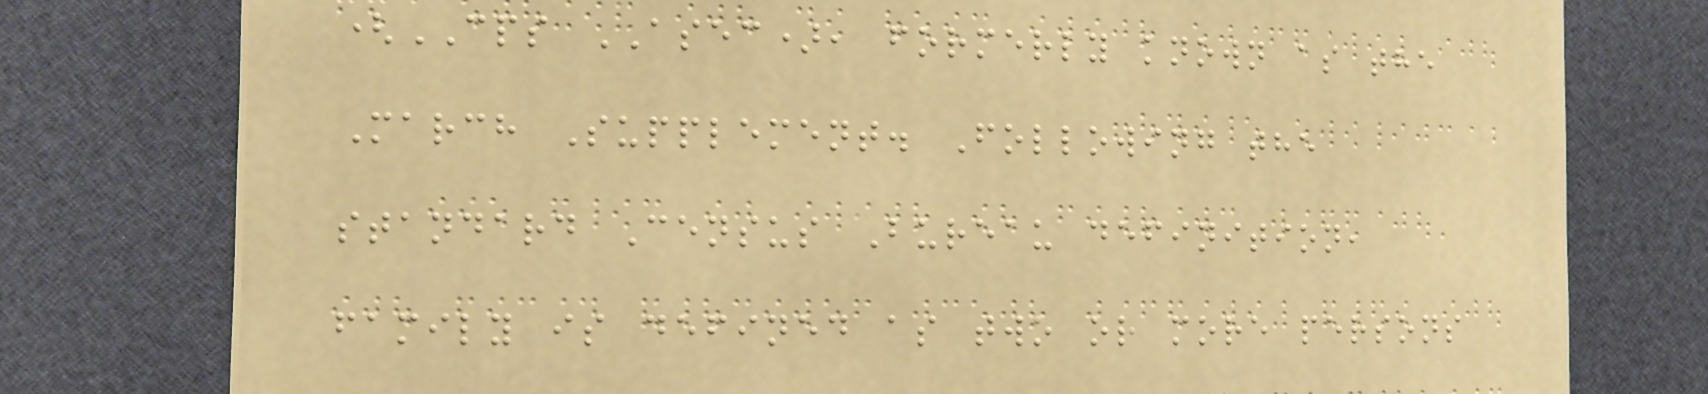(CPS ASEC), formerly known as the
March Supplement. Following the
standard Census Bureau definition,
family is defined as two or more persons
